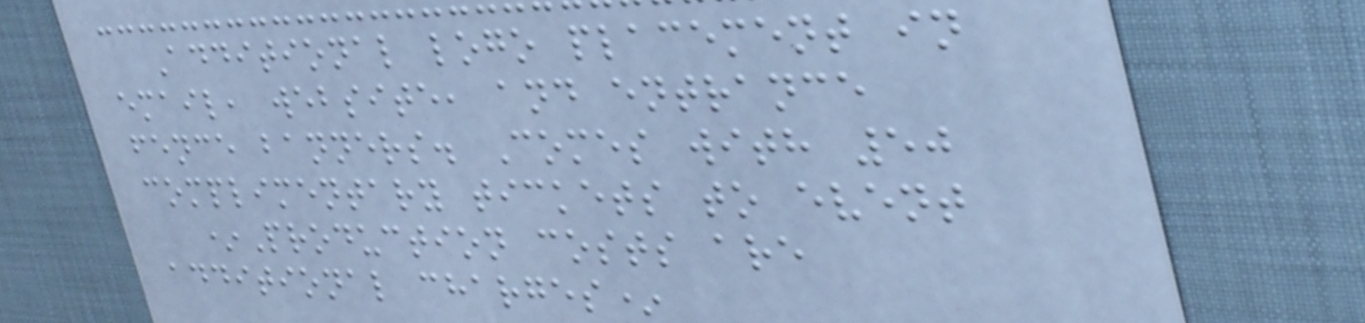Additional logo placement in
email, website, and entrance
fence banners. Comes with 50
complimentary tickets to event
*Production costs are
additional charges*
